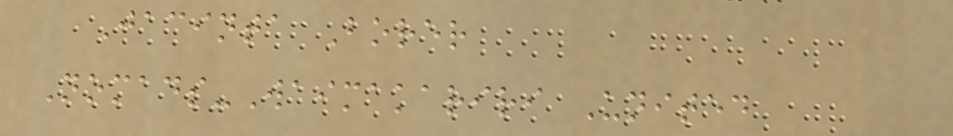Jacinta Borer
Nomads-Waimakariri United
